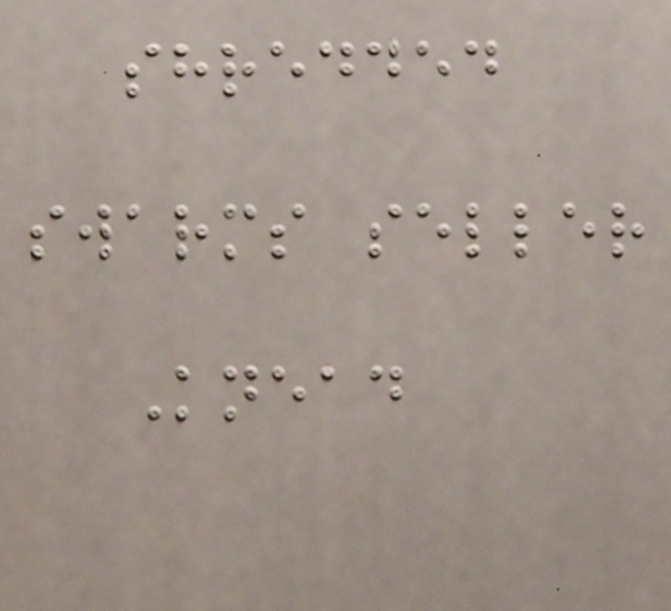shredded
swarms seller
Knead
